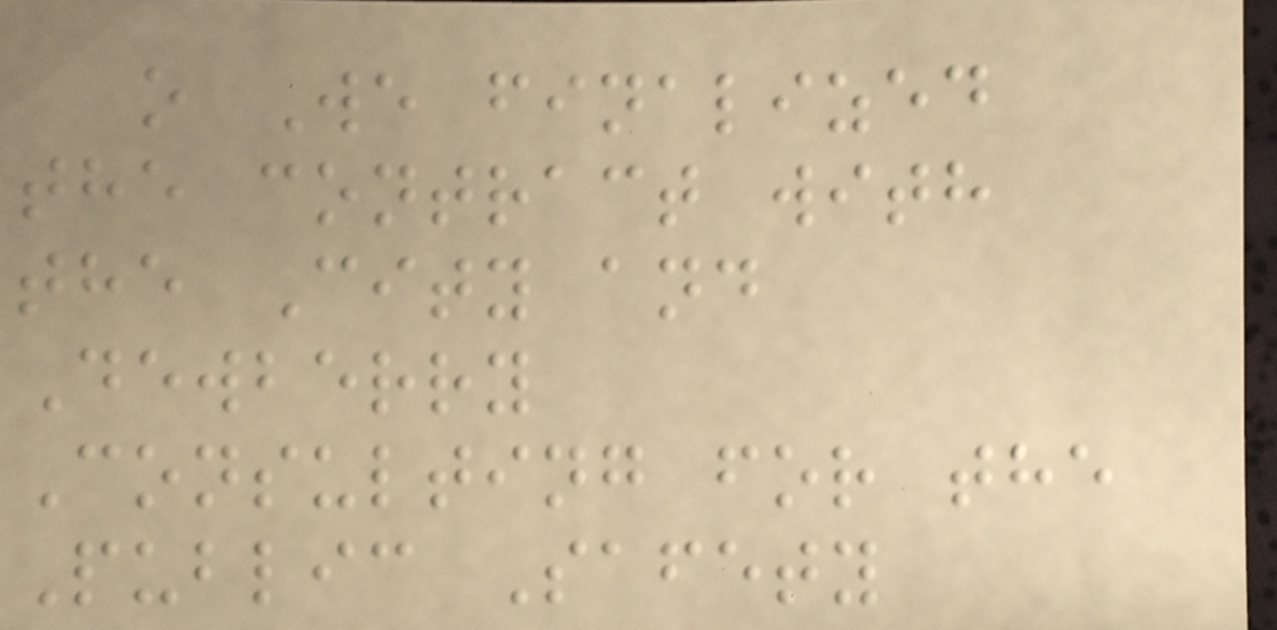o We finalized
the contract with
the City and
Dewberry
Consulting for the
Public Safety
